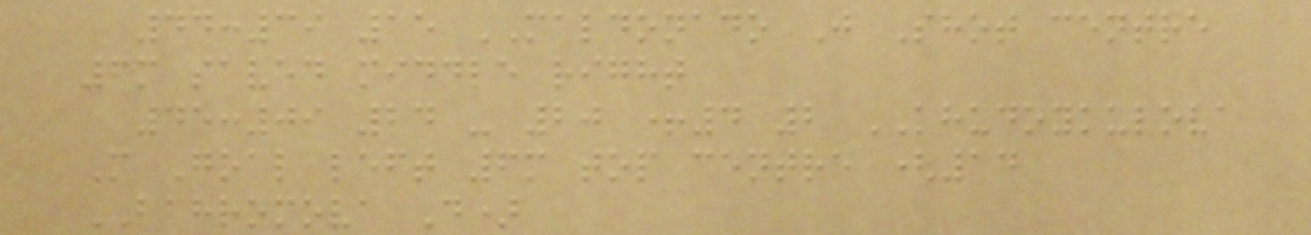44:39 15 MALDONADO J Shot centre
6m saved middle right
45:09 24 - 20 +4 2 KHUDOYKULOVA
M Goal left 6m top centre (14
BAHROMOVA D)
